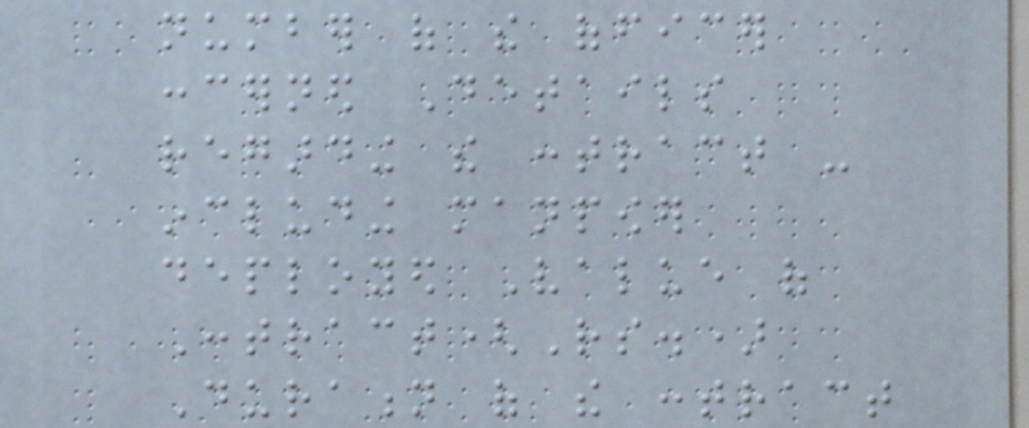number of the officer
concerned Details
regarding the contract -
including manpower
deployed Value of
Contract(Rs.)
Duration of the contract
